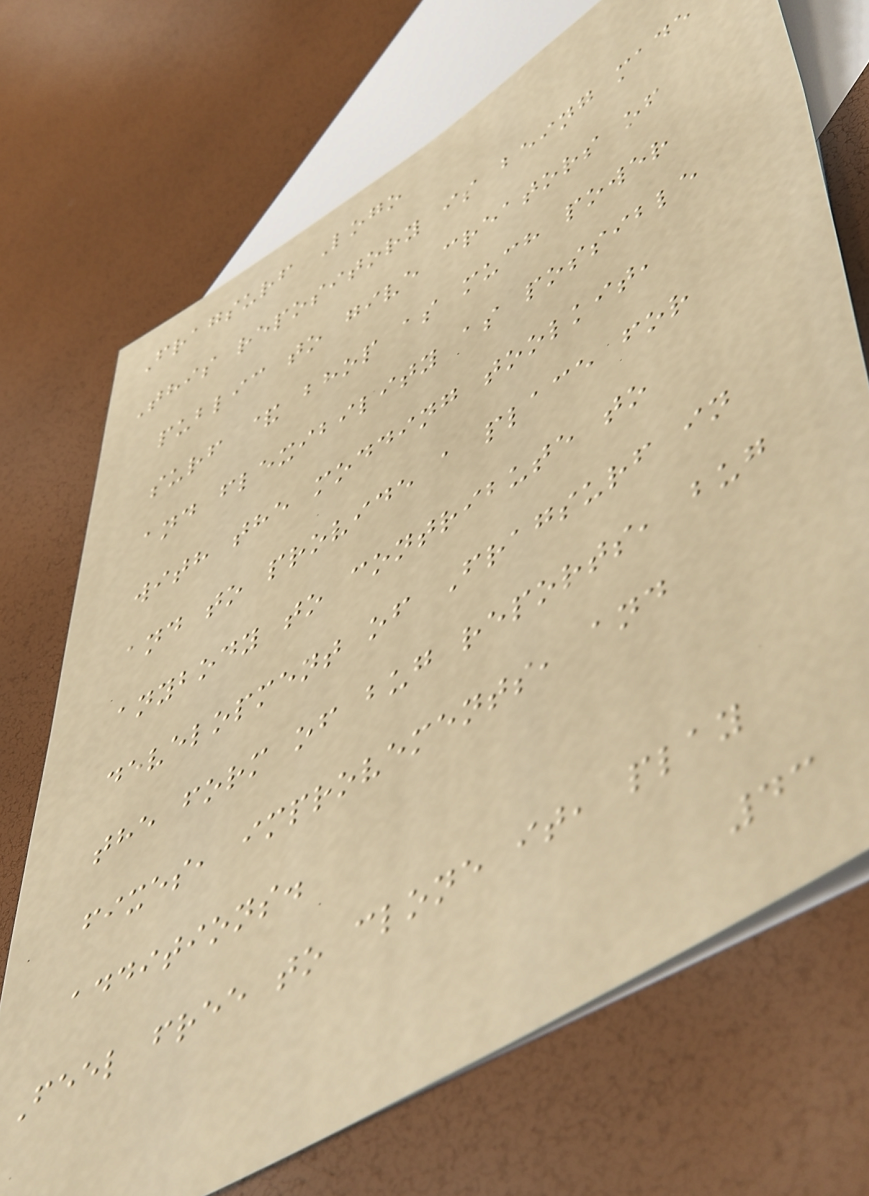Fragsurf Logo
This repository is being made
public to give creators of
surf & bhop as much power
and flexibility as possible
with the modding toolkit,
and to provide a place for
anybody to contribute to
development of Fragsurf in
the form of bug reports, bug
fixes, improvements, and
additions.
Feel free to clone it, play
43
